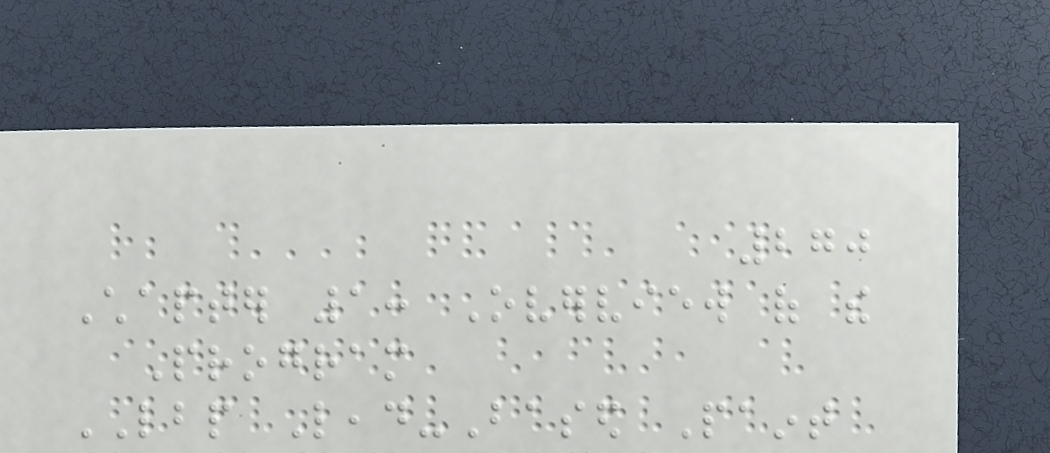270
Chapter 1: Overview of the
Program
LBP Lead-Based Paint
